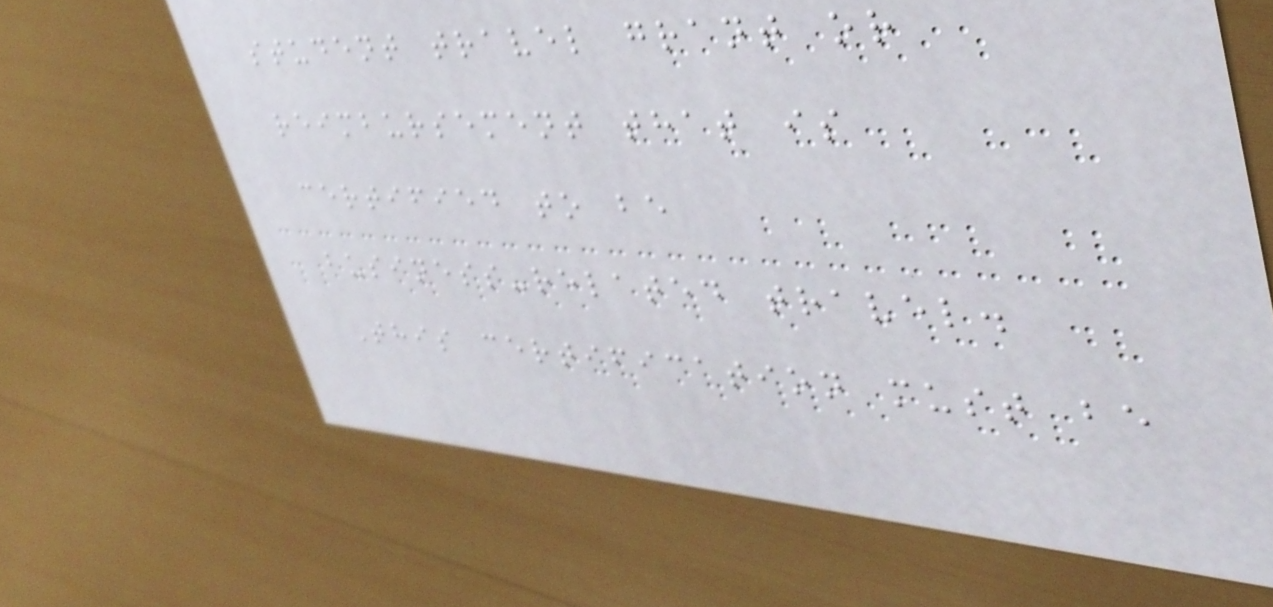student travel grant or
reimbursement that is
certified to be
business-related travel.
This certification must be
